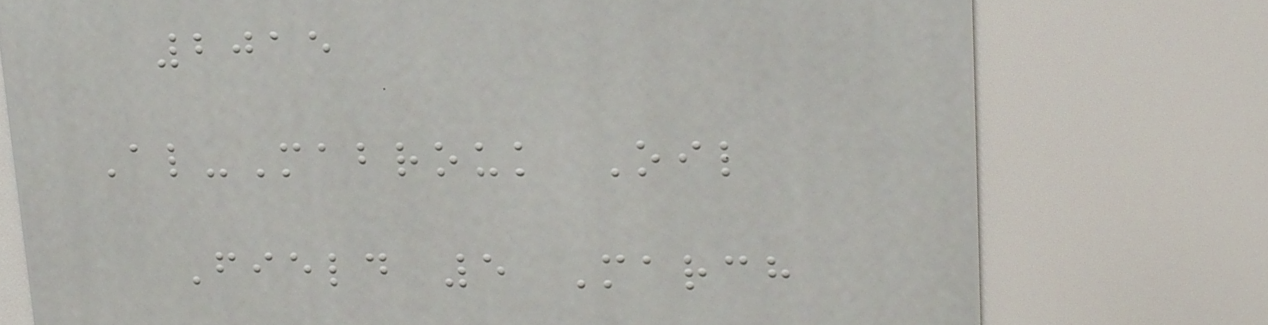2015
Al-Mabrouk Oil
Field 5 March
